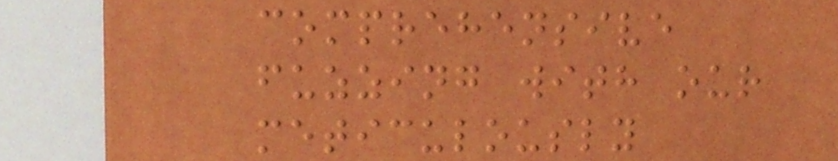comprehensive
fuzzing with our
meticulously
